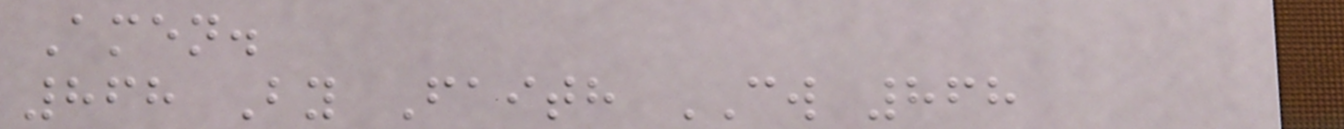Amen.
868 By Faith CW 868
